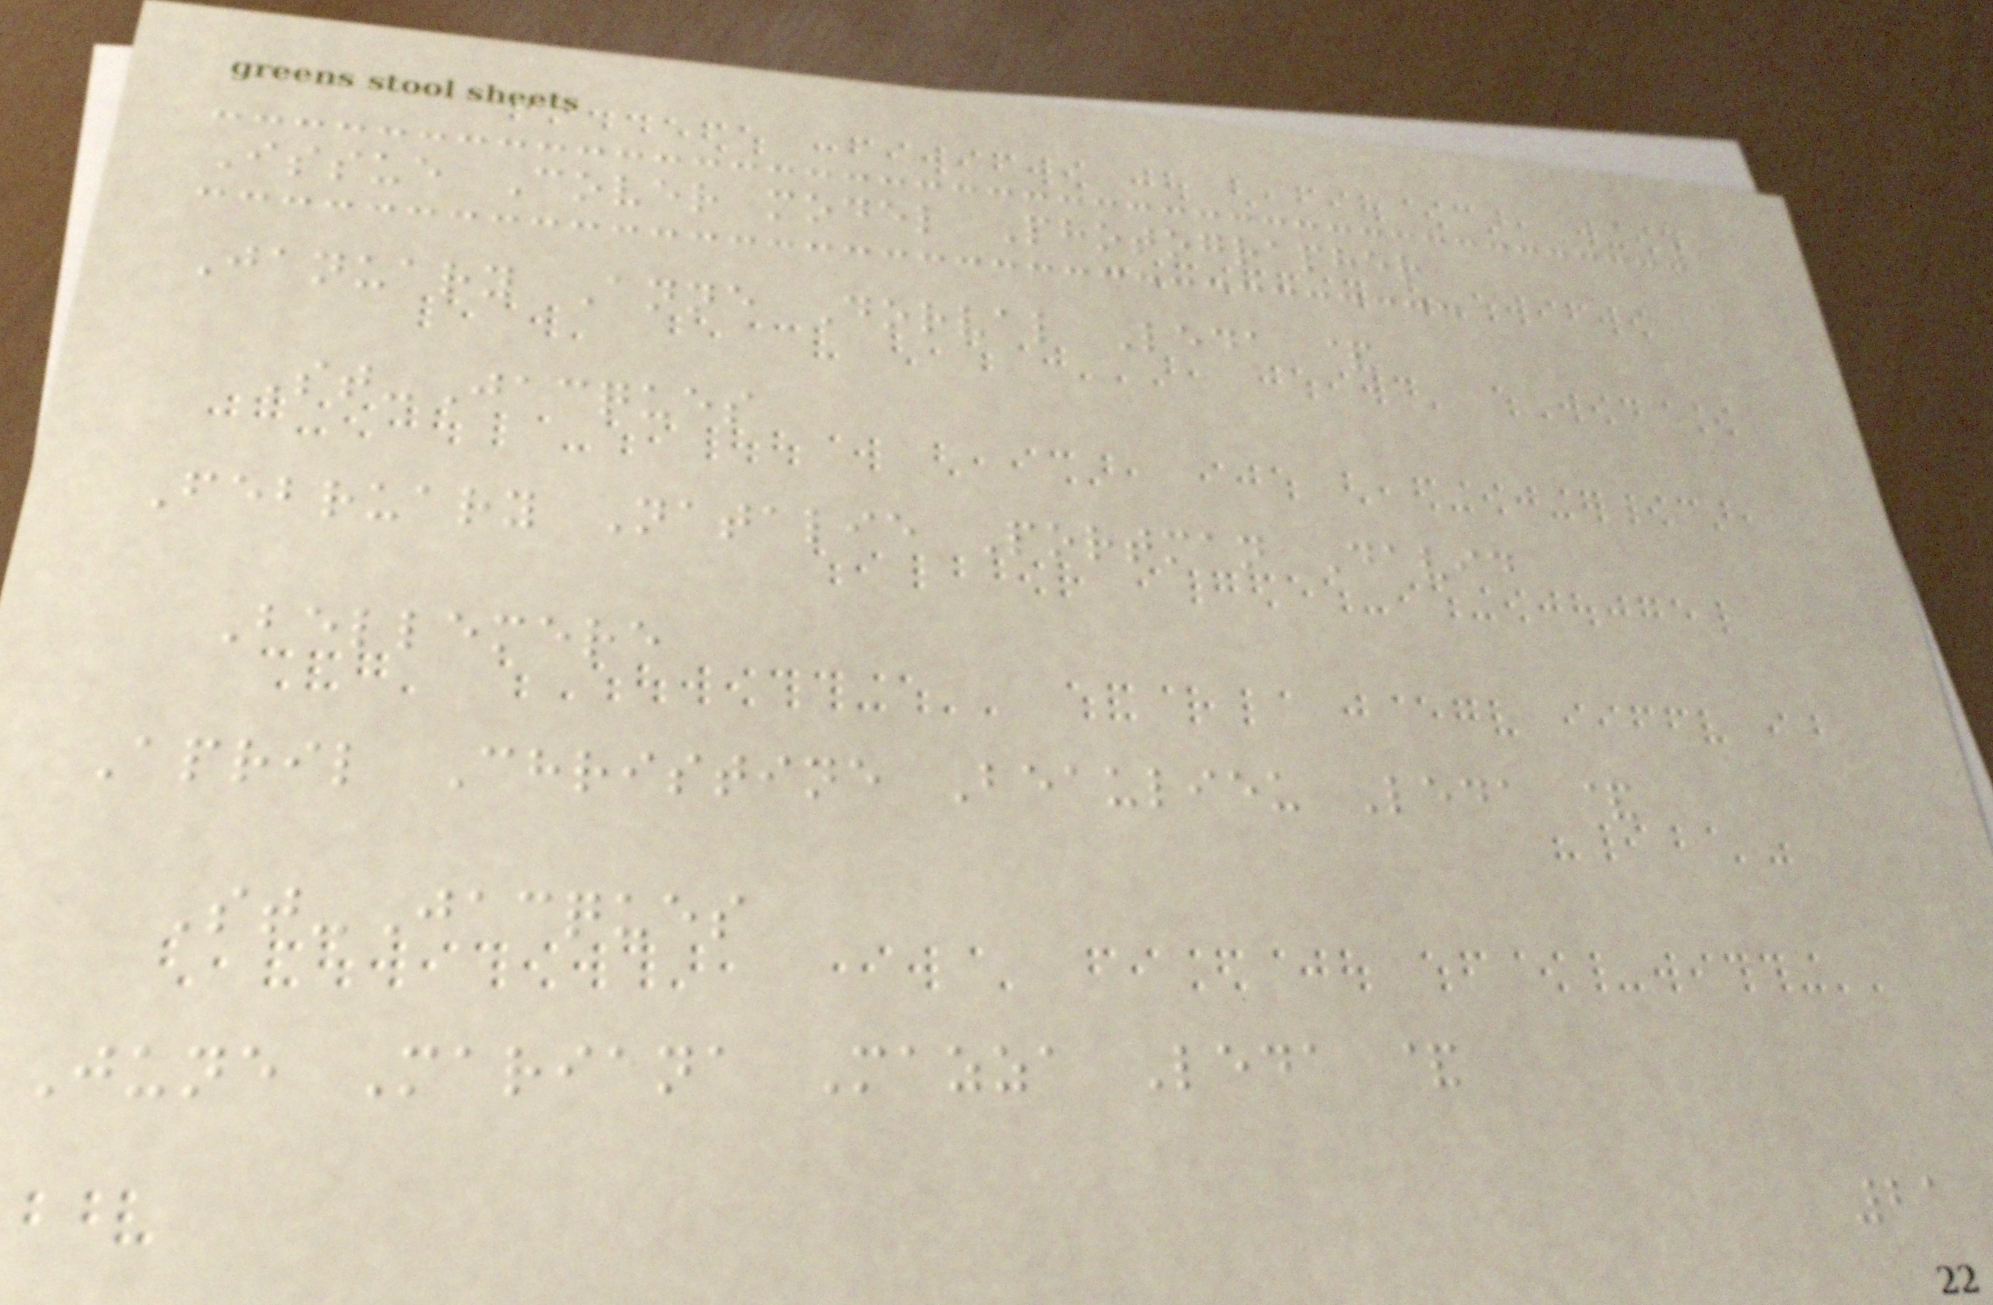Issue Cover model Photographer
January Anne Dorval Leda &
St-Jacques
February Natalie Portman David
Bellemere
April Christine Beaulieu Leda &
St-Jacques
June Mariana Mazza Leda &
21
